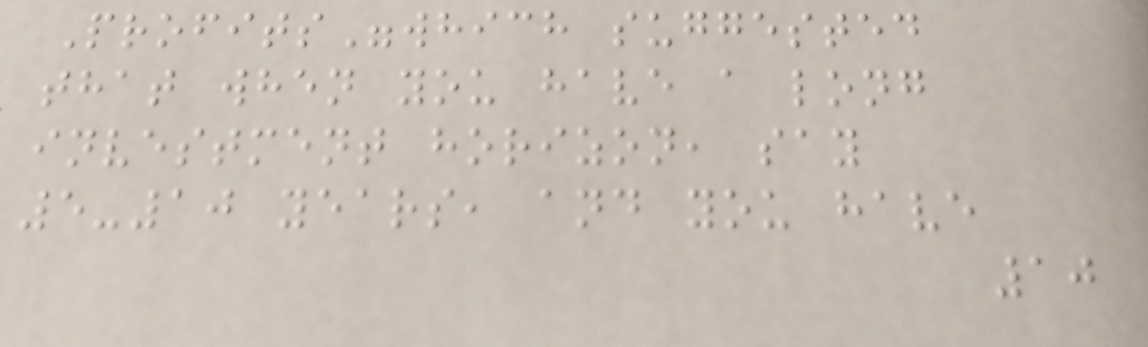Profits"which suggested
that when you have a long
investment horizon, say
5-10 years, and you have
10
